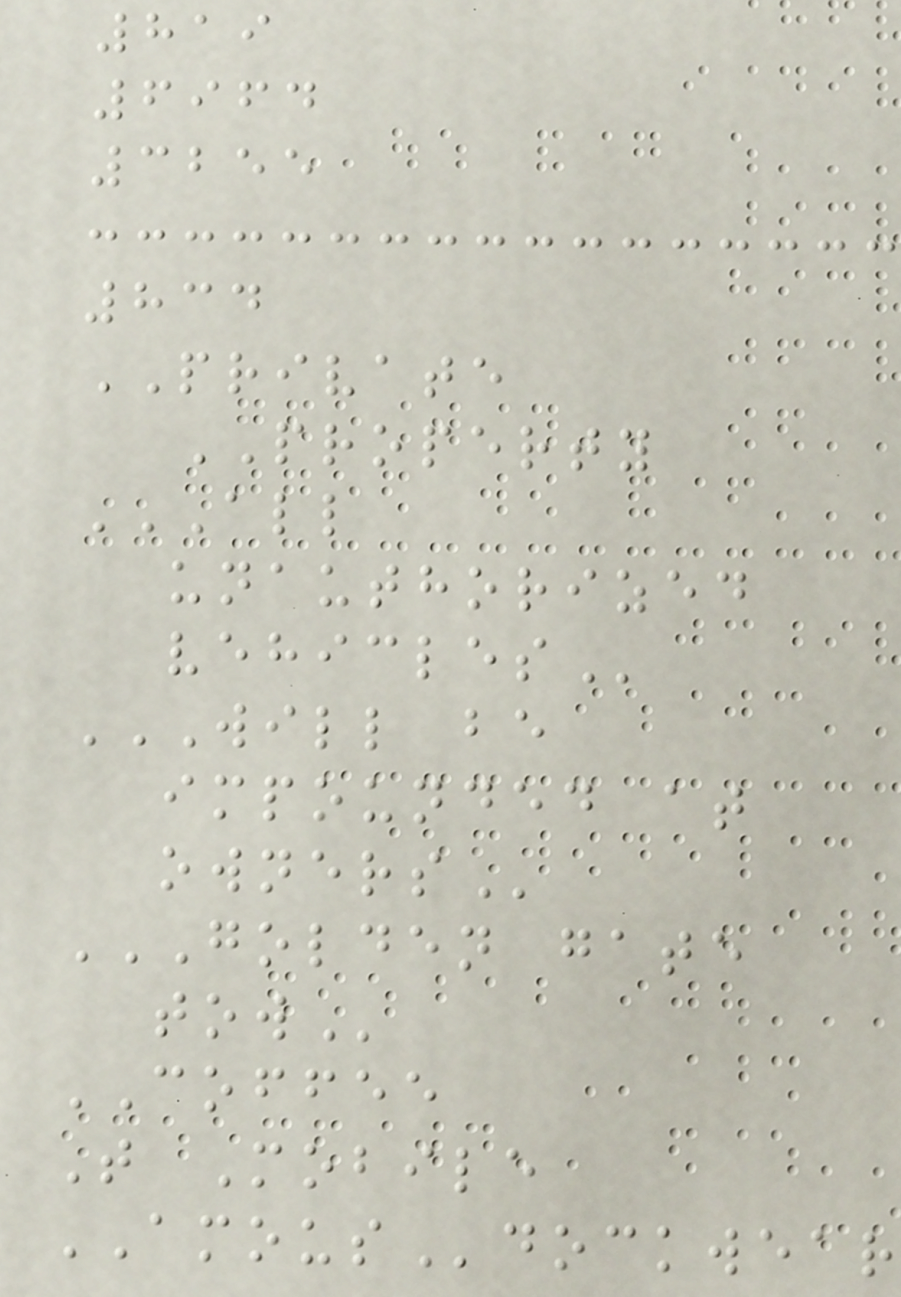819
6964
3255
834
PRIVATE
PROPERTY
ALL
UNAUTHORIZED
VEHICLES
WILL BE
IMPOUNDED AT
OWNERS
GOLDEN GATE
TOW
COFFEE
T Mobile
AMOUSdockwear
